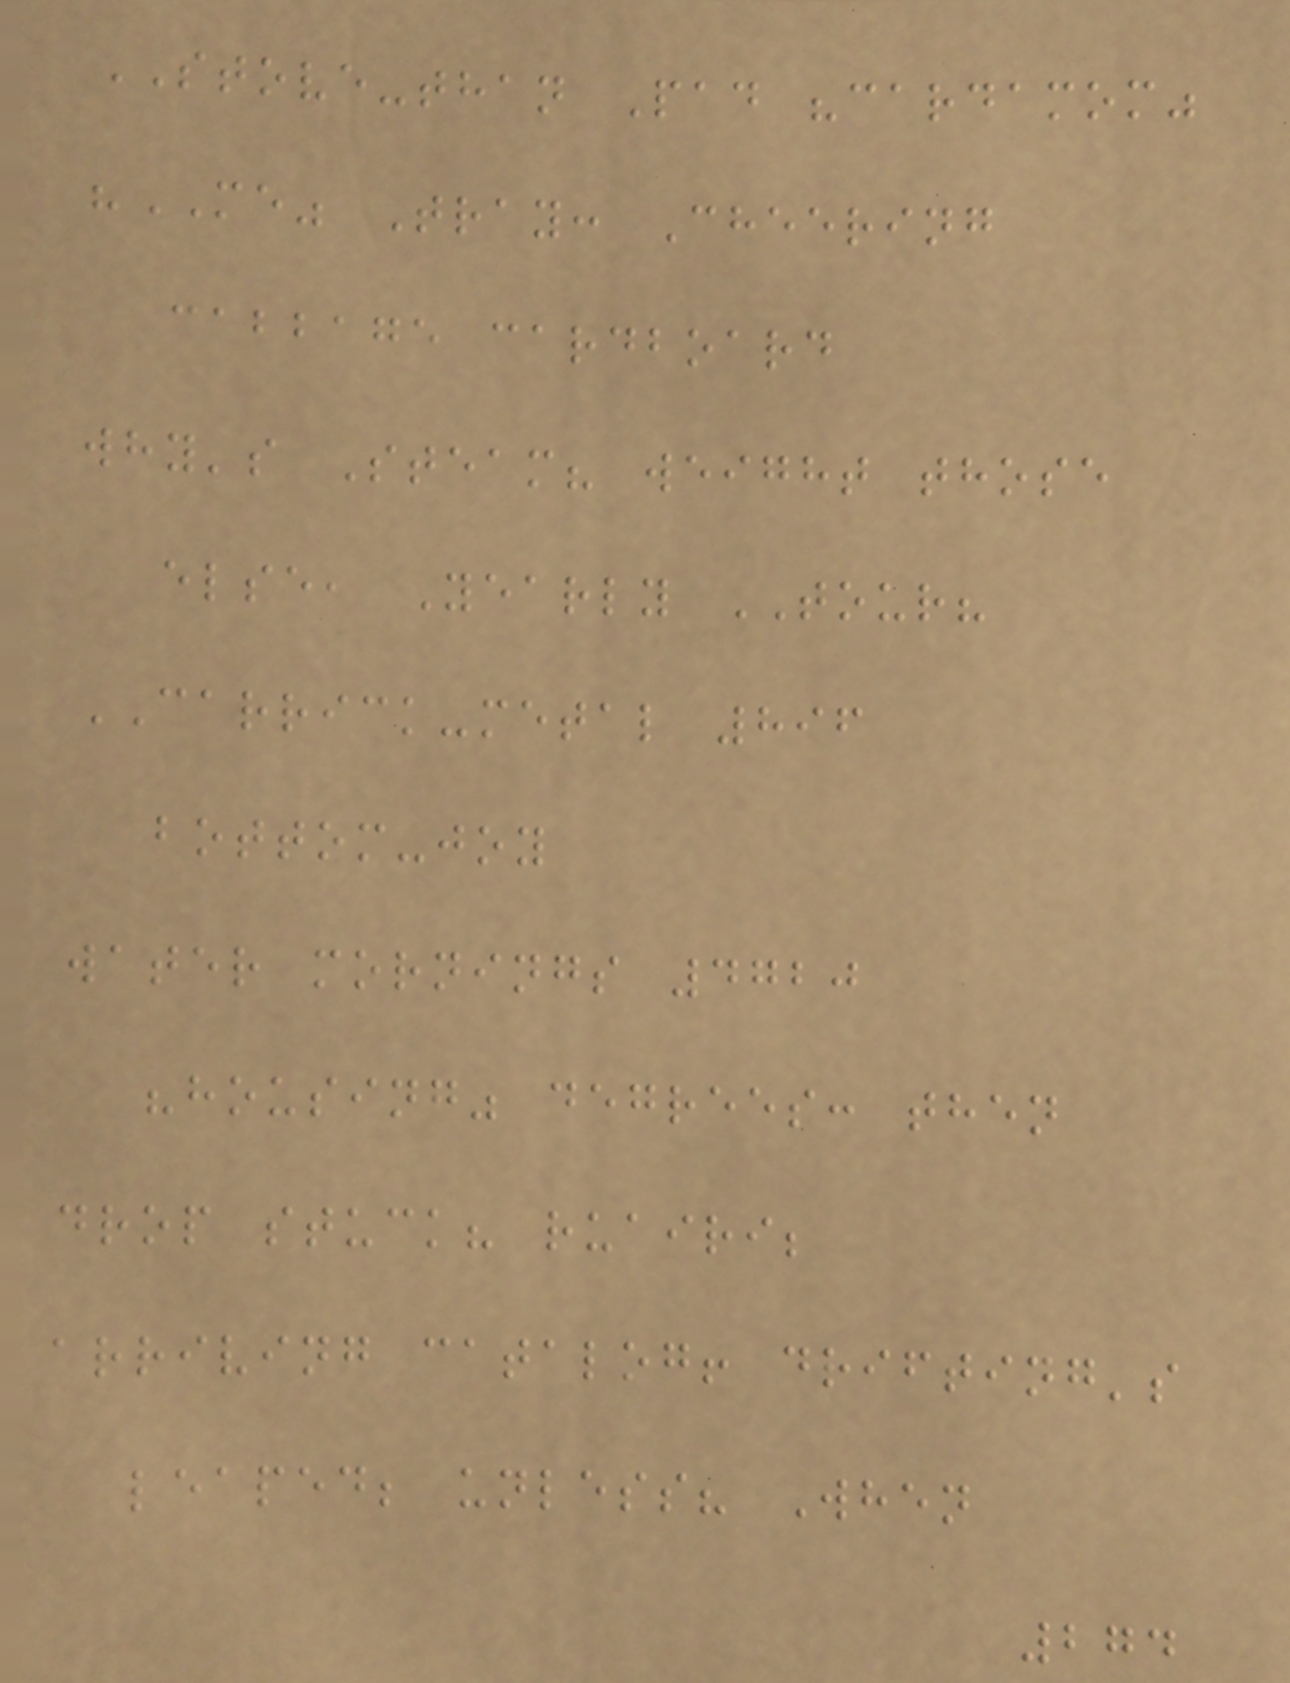STOVE-than Pad "cardamom"
"ME" Tray: Cheering
cabbage cardboard
why's Steam? weight those
else, Yearly TOUR?
CARRICK-metal 896
bottom-joy
water mornings 4720
"housing" degrees: then
drop stuck? ruairi;
arriving catalog! drifting's
leaped; unless? When
274
